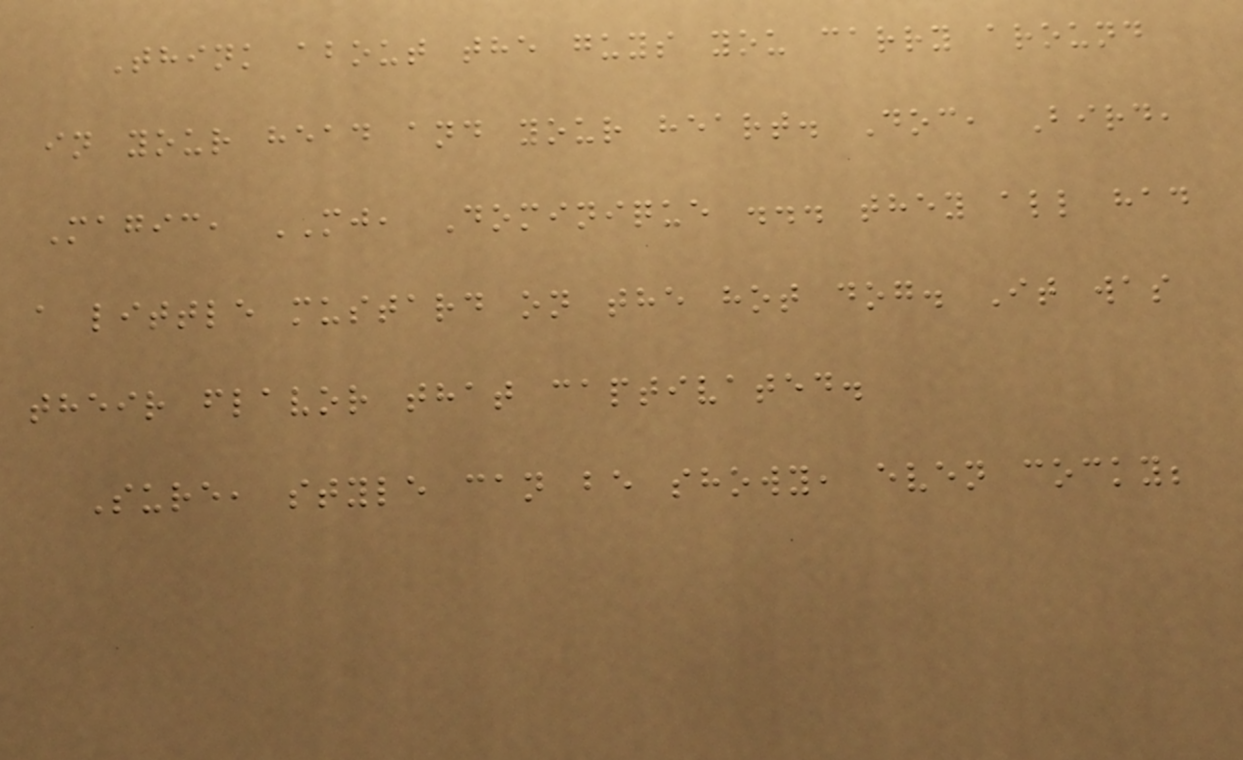Think about the guys you carry around
in your head and your heart. Doc, Bird,
Magic, MJ, Dominique ... they all had
a little mustard on the hot dog. It was
their flavor that captivated.
Sure, style can be showy, even cocky;
